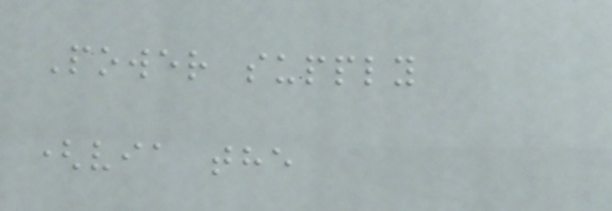Power supply
(via the
